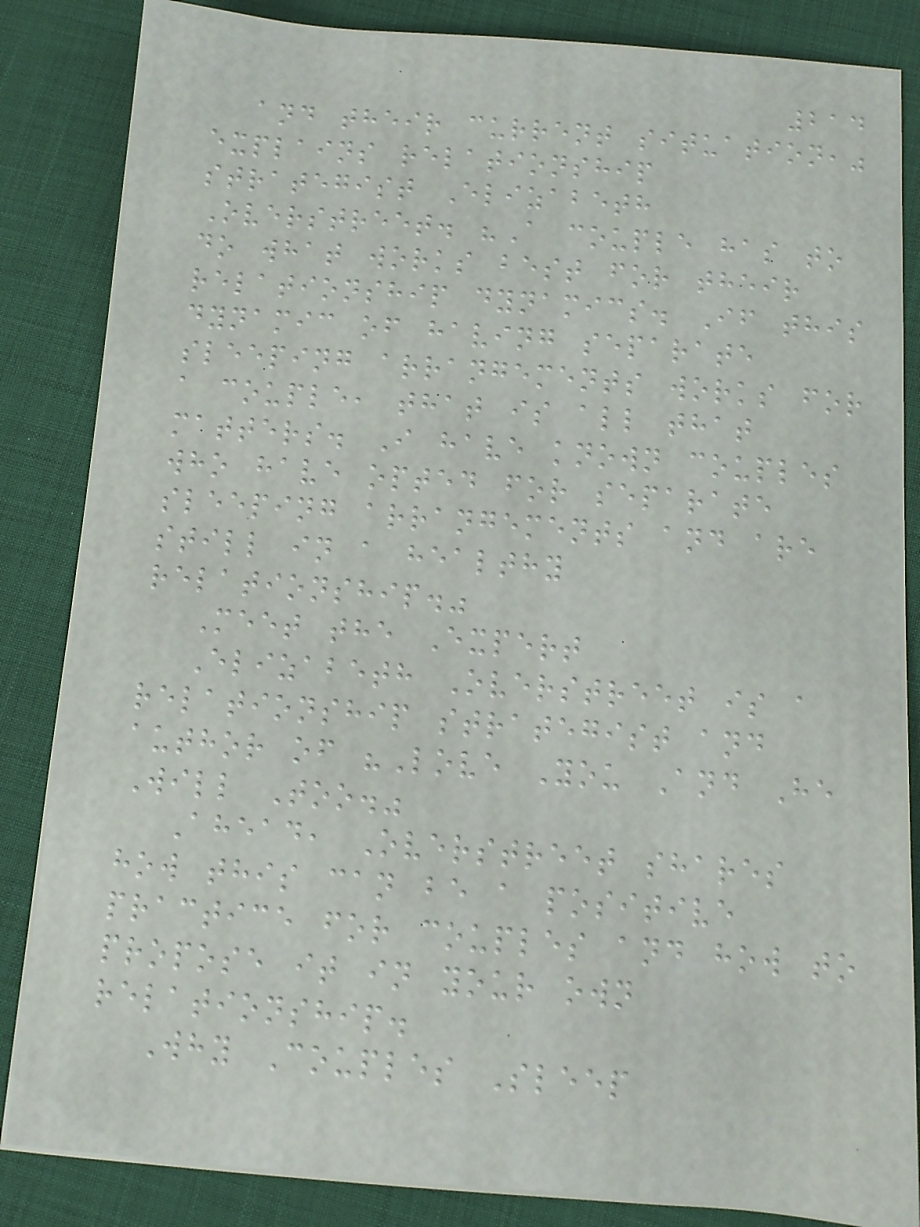214
and their current situation,"
explains relationship
strategist Elizabeth
Overstreet. "A couple has to
do what works best for their
relationship dynamics. If this
dynamic of having separate
sleeping arrangements works for
a couple, that is all that
matters. I have known couples
who have opted for separate
sleeping arrangements and are
still in a healthy
relationship."
Meet the Expert
Elizabeth Overstreet is a
relationship strategist and
author of "Love You And He
Will Too."
Ahead, Overstreet shares
how this can be a positive
practice for couples and how to
propose it in your own
relationship.
Why Couples Sleep
